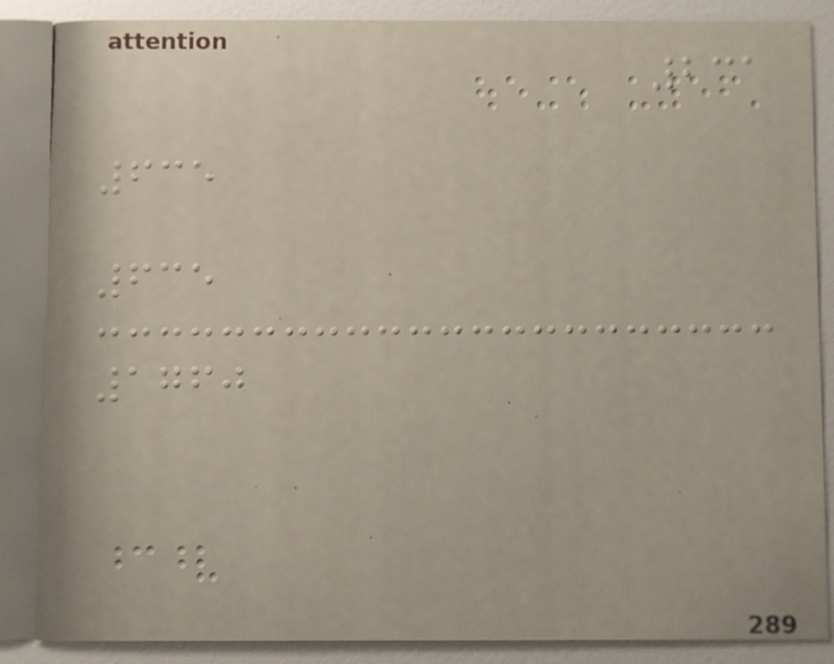231
635
635
1760
